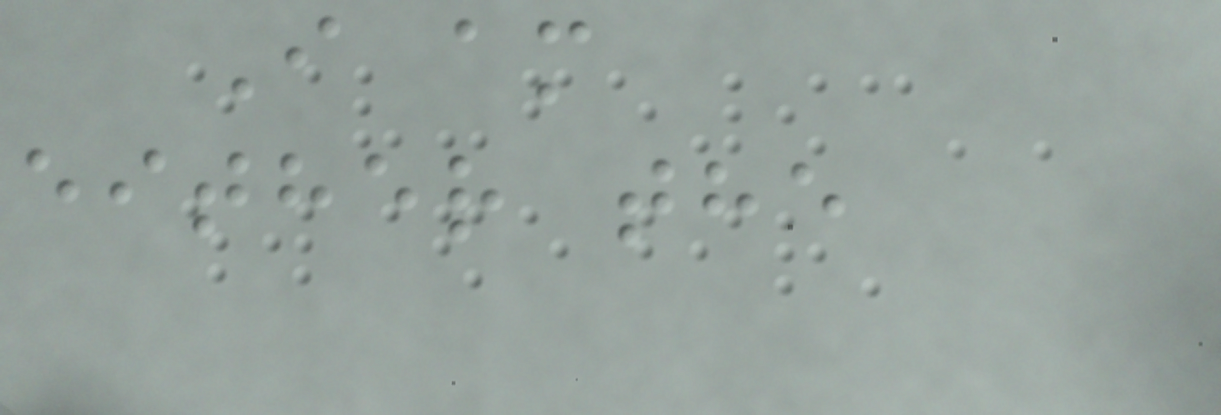I am
either the
